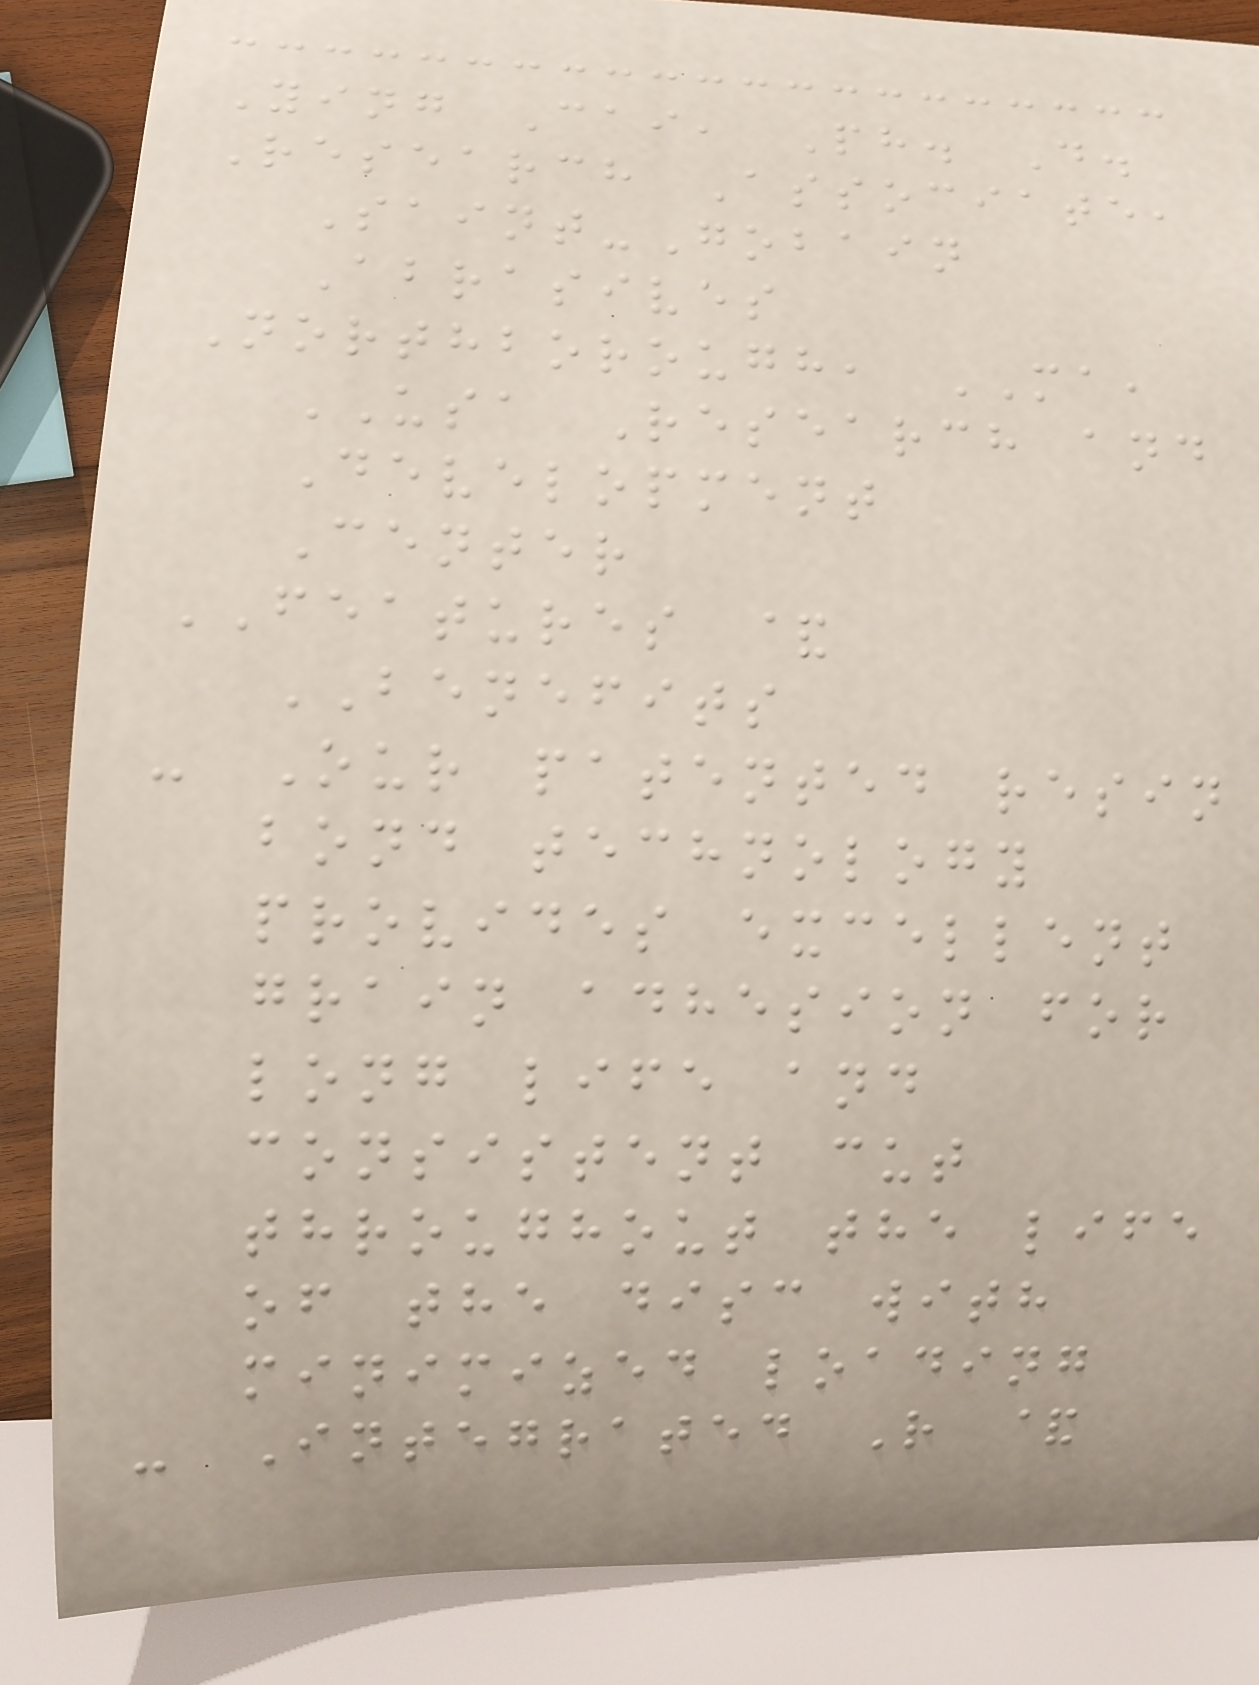Ying Cai, Ph. D.
Research Associate,
Saint-Gobain
Abrasives
Northborough, MA,
USA Research and
Development
Center
FEATURES &
BENEFITS
- Our patented resin
bond technology
provides excellent
grain adhesion for
long life and
consistent cut
throughout the life
of the disc with
minimized loading
- Integrated R &
